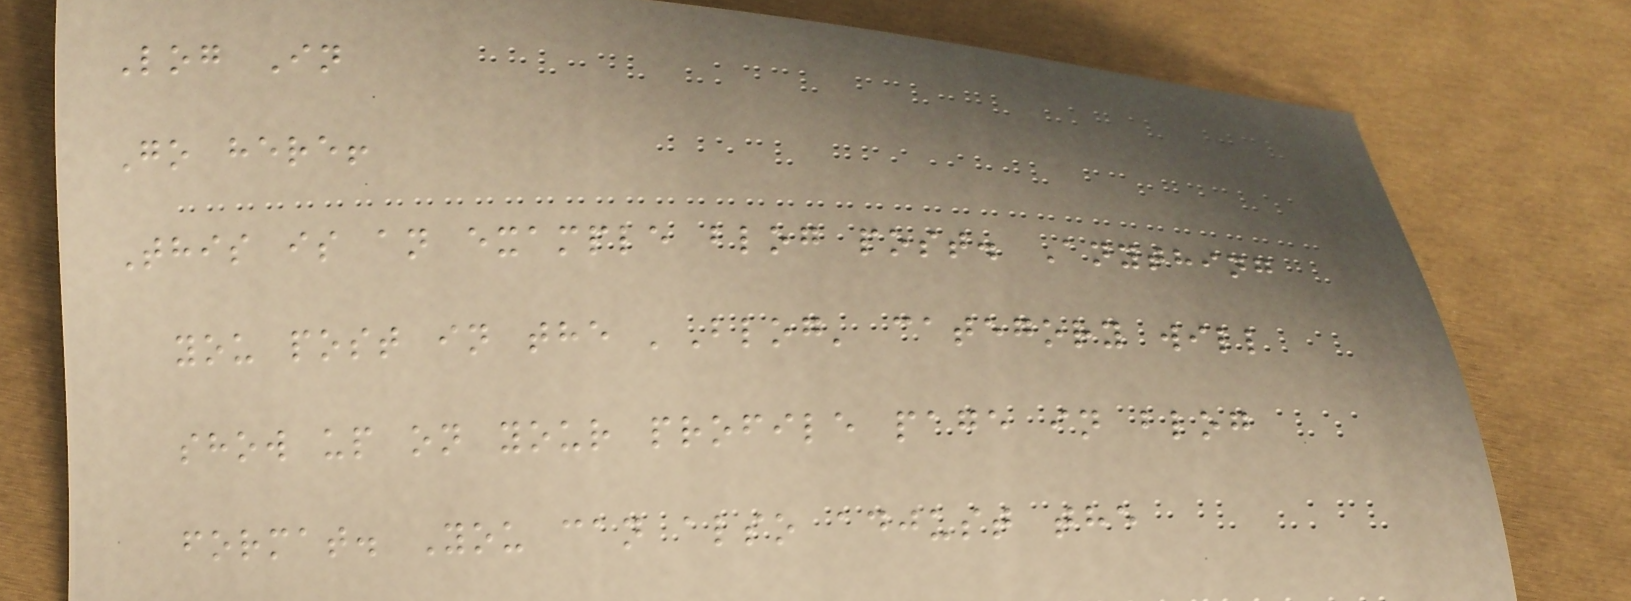Log In
Go here!
This is an example blog post. Anything
you post in the 'Blog' category will
show up on your profile page in blog
format. You can also adjust the
